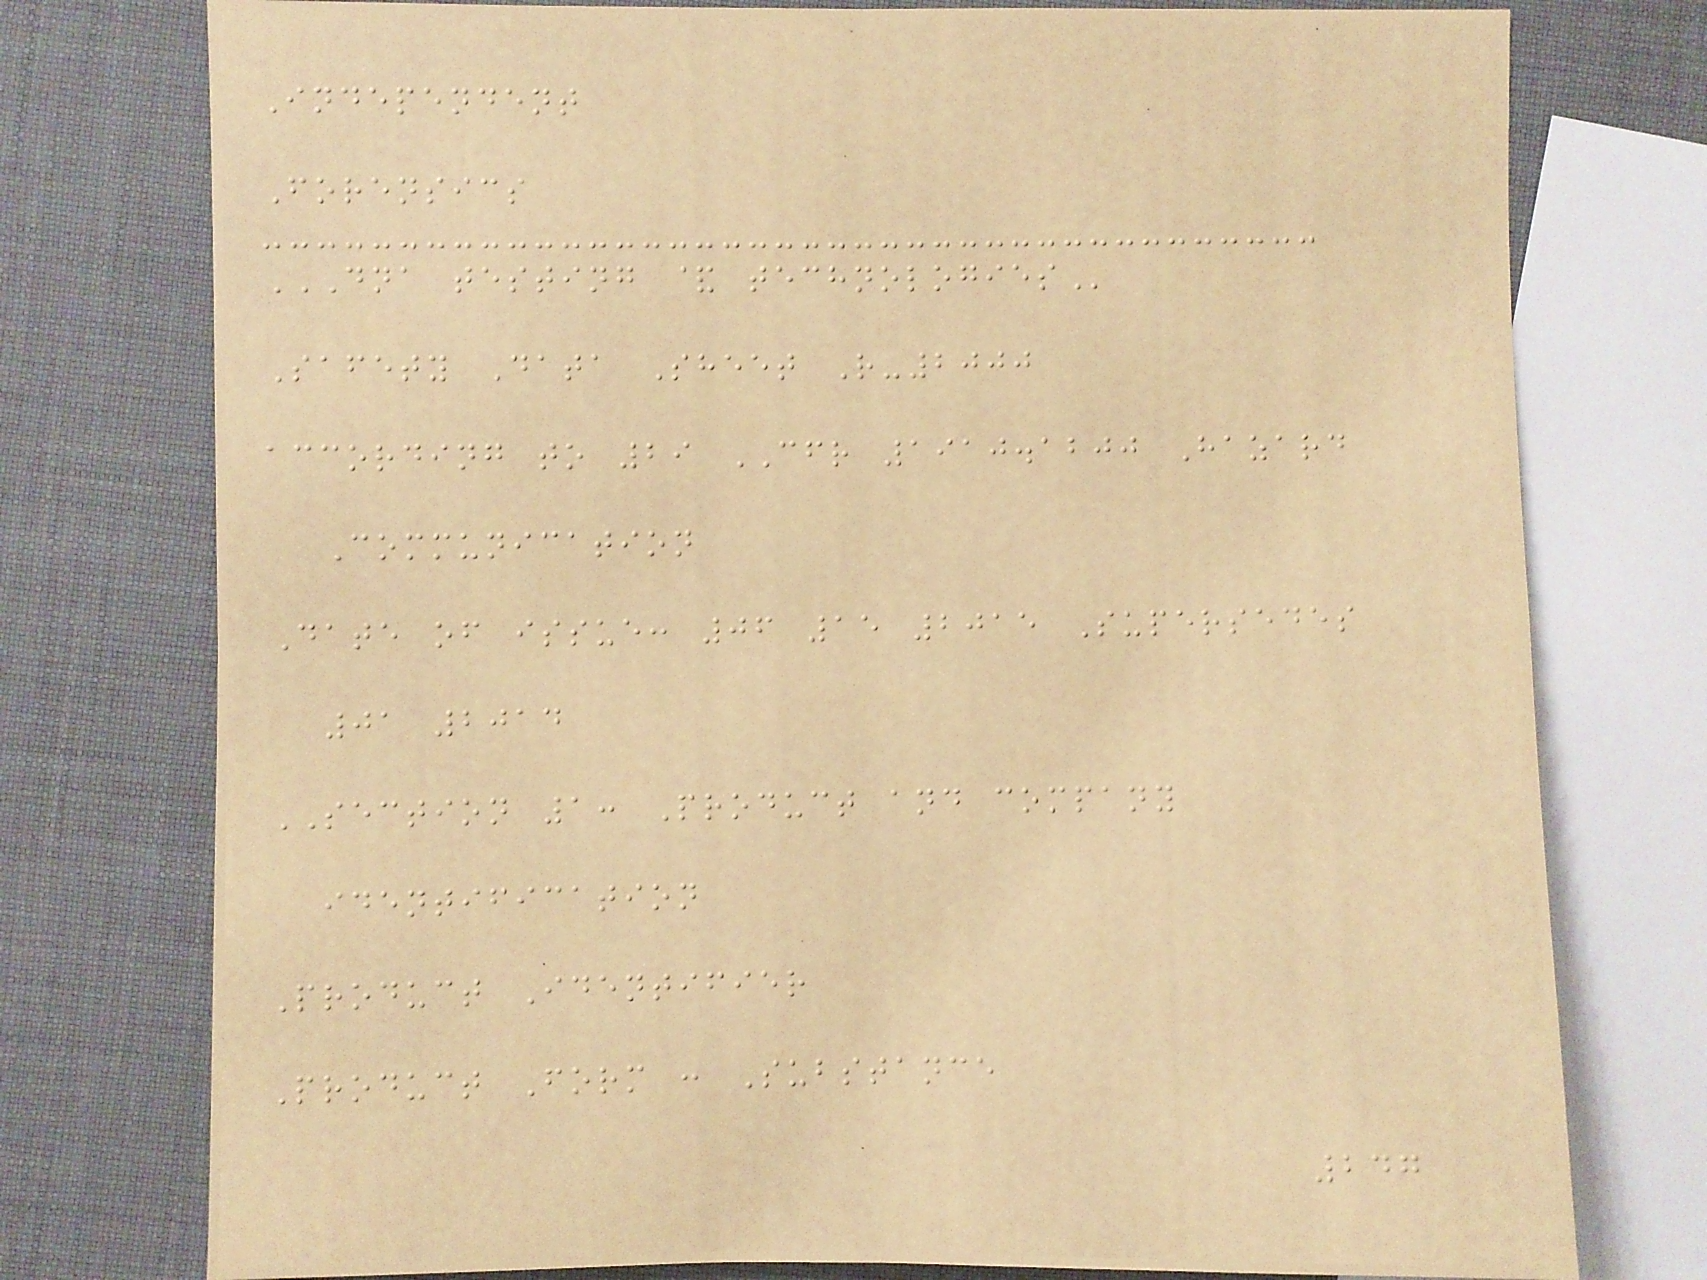Independent
Forensics
DNA TESTING & TECHNOLOGIES
Safety Data Sheet R-2000
according to 29 CFR 1910.1200 Hazard
Communication
Date of issue: 06 15 2015 Supersedes
01 2014
SECTION 1: Product and company
identification
Product Identifier
Product Form : Substance
247
